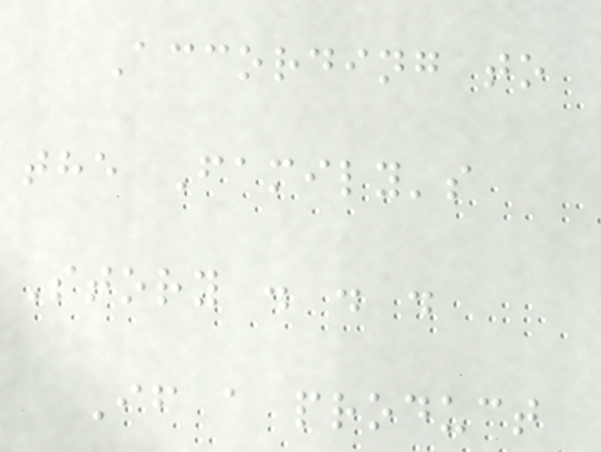According to
the Family's
Story . . .
If a product
